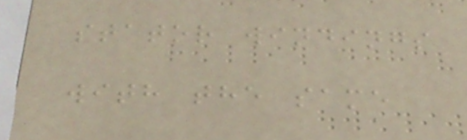stator windings
with the same
